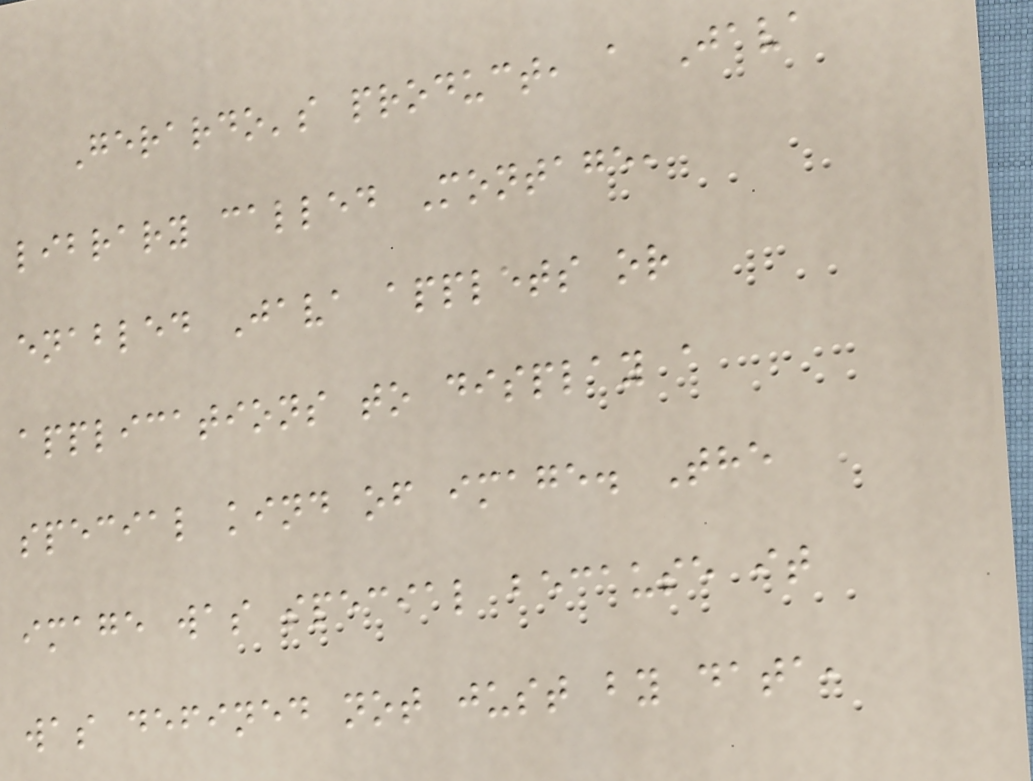Gerardo's product, a Java
library called Montage,
enabled Java applets or
applications to display a
special kind of image. The
image was special because it
was defined not just by data,
